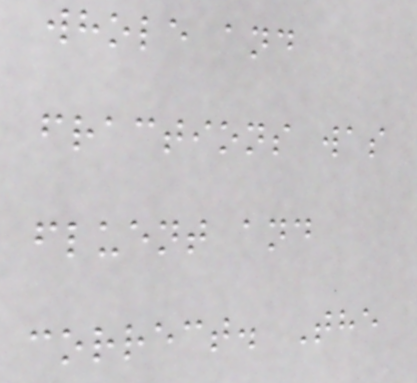whole and
fractions was
fluent and
correct. The
